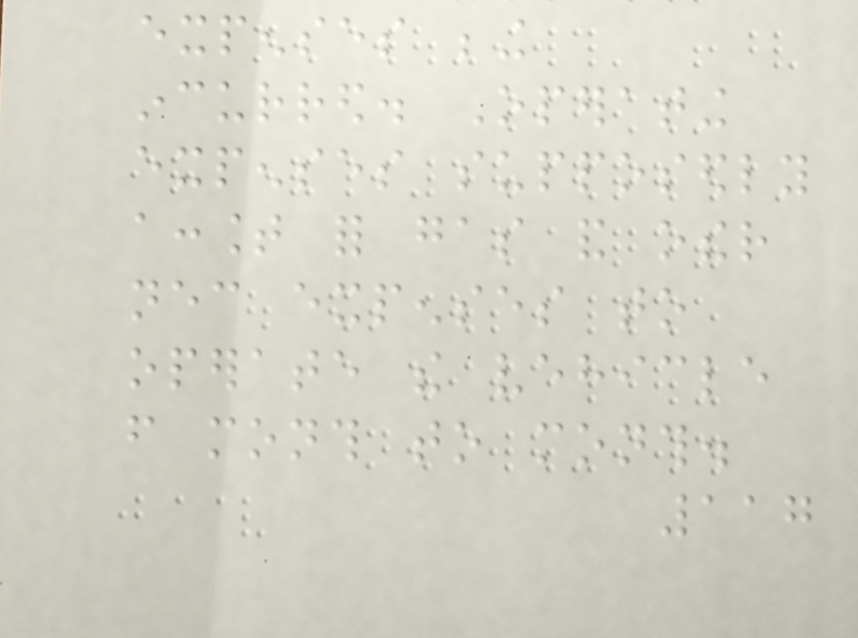expenses being
incurred. Operating
expenses supposedly
account for gas and other
necessary expenses to
operate the vehicle
from month to month.
117
